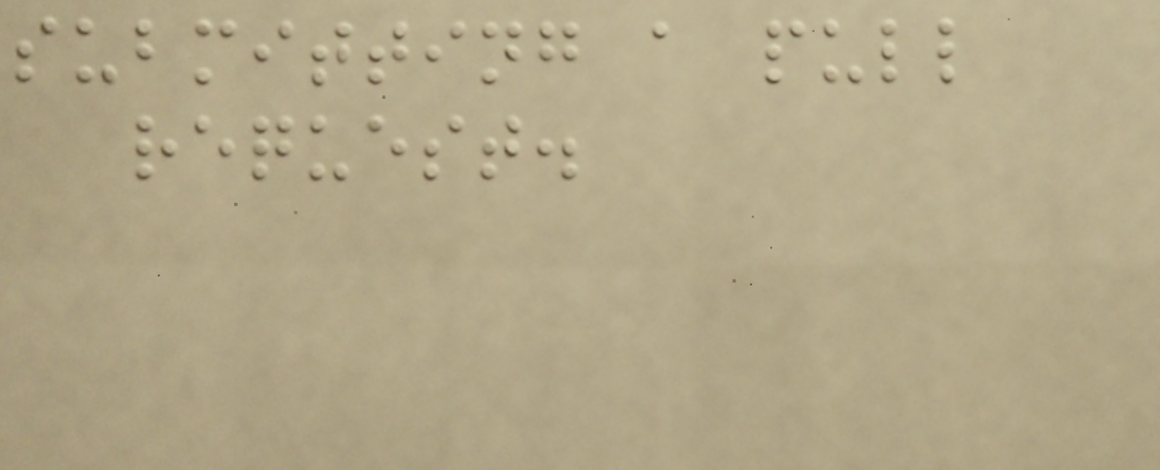submitting a pull
request.
